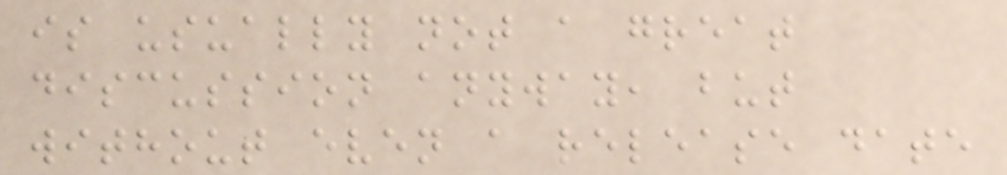is usually not a great
discussion anyway, but
without even a release date
